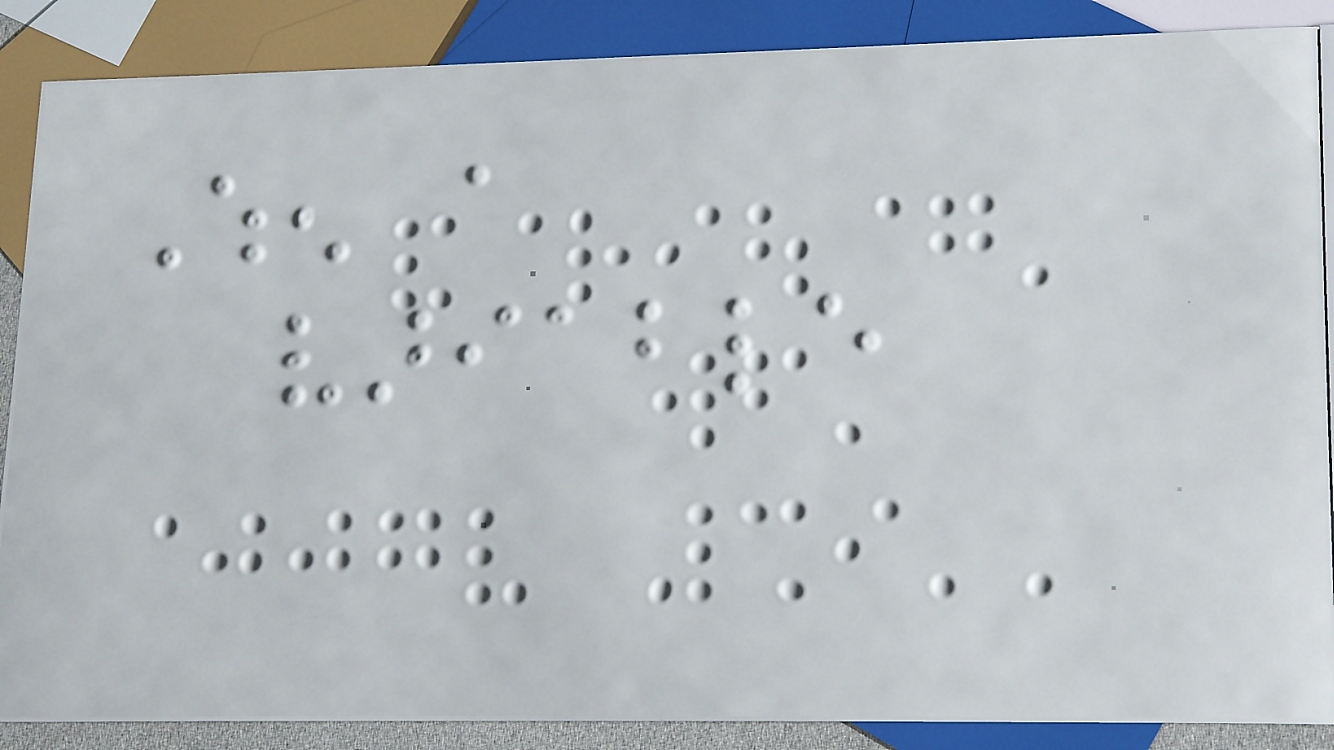When a
variable
